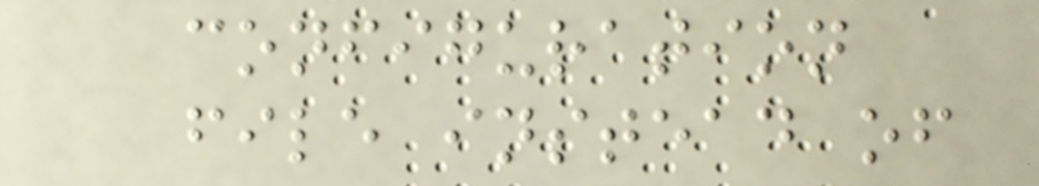configuration
file instead of
